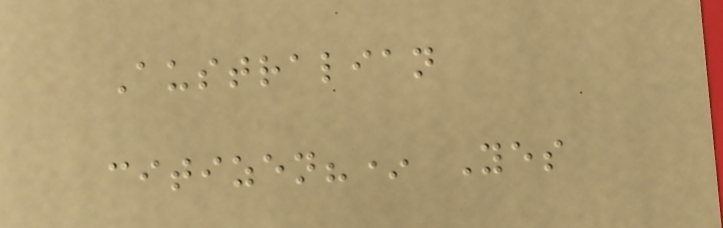Australian
citizen?* Yes
